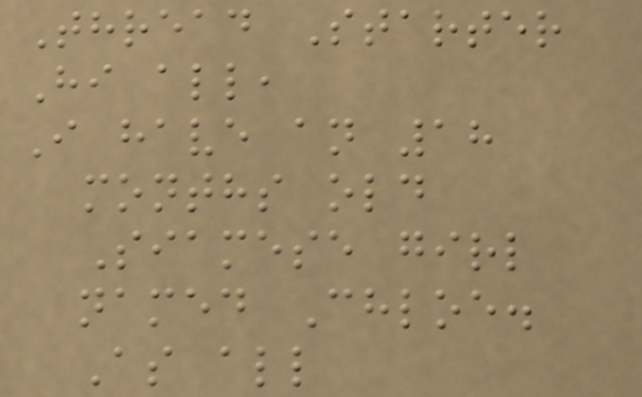Thread Starter
Hi all,
I have an 18
months old
Siamese girl
named Chloe.
As all
